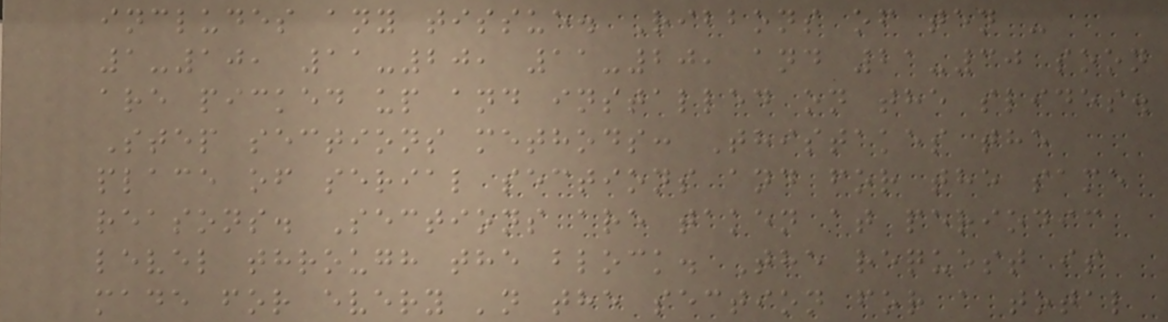includes any tissue. Ribbons of ten -
1-10, 11-20, 11-20, and 21-30 soon
are picked up and installed on the slides.
Step sections methods: Thistakes the
place of serial sections and for the same
reasons. Sections are taken at periodic
level through the block. The request is
made for every 'n the section for a total
